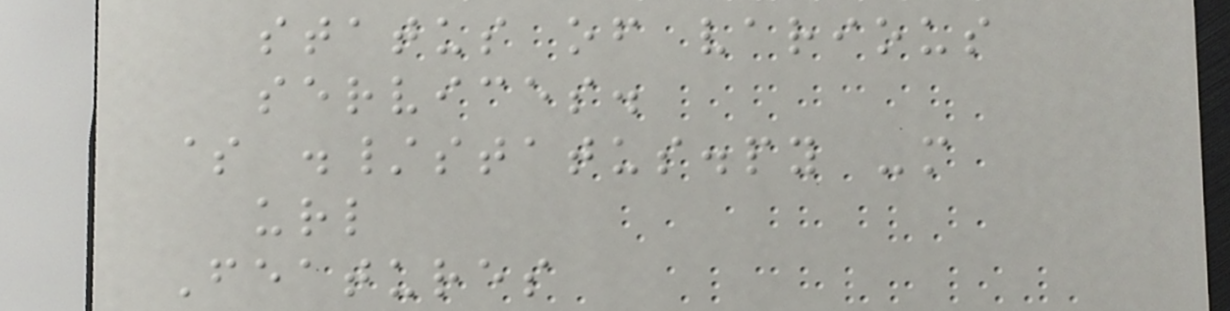status of various
services.
$ ./status.py -m
url
Features
